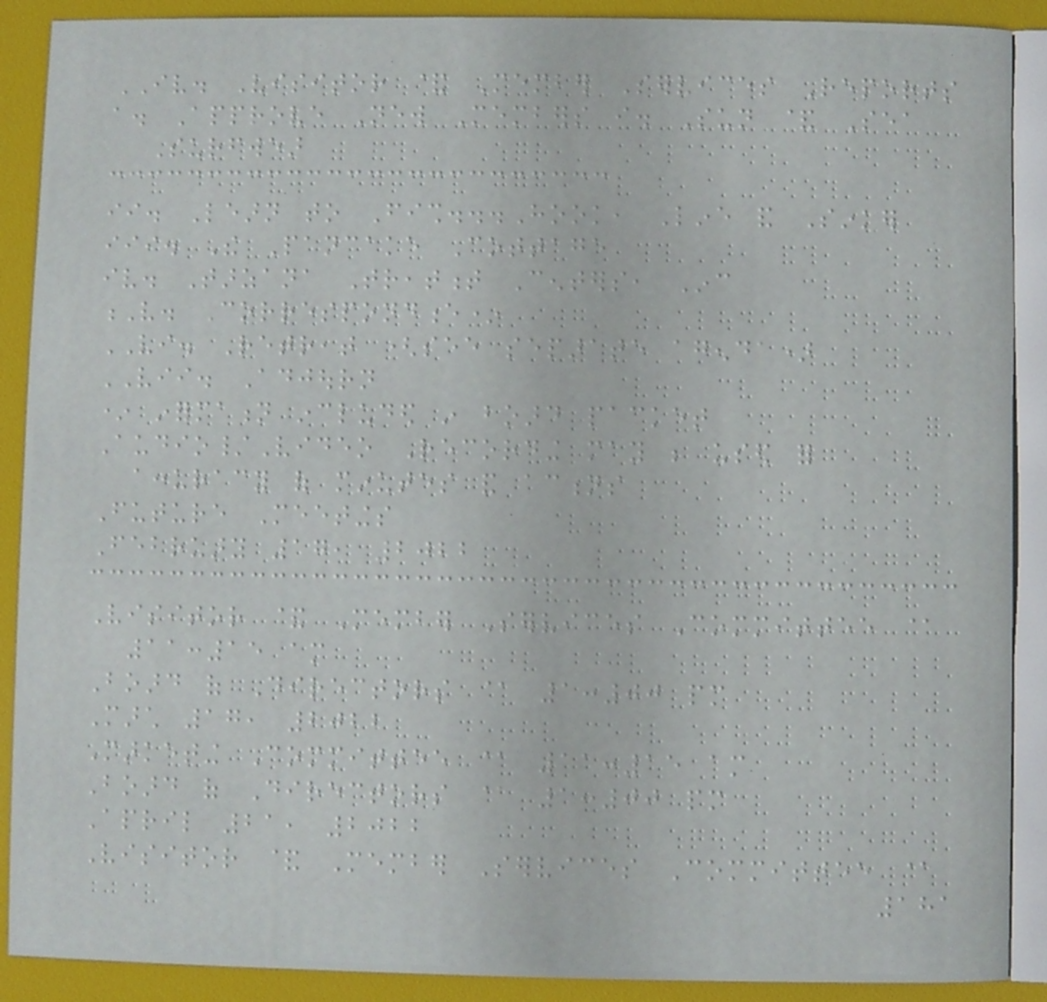IV. Visitor & Member Services Reports
a. Approve New Members i. Sun & Sea
Surfwear
ii. Learn to Fish...Hook, Line and Sinker
iii. The Pancake Cottage
iv. Tarzana Treatment Centers, Inc
V. Correspondence*
VI. Retreat (see separate agenda)
VII. Adjourn
* information included in board packet
Audio/Video Recording may be used for
accuracy of minutes and actions
Future Meetings
February 17, 2022
Visitor & Member Services Committee @
11:15 am
Board of Directors @ 1:00 pm
March 17, 2022
Marketing Committee @ 11:15 am
Board of Directors @ 1:00 pm
April 21, 2022
Visitor & Member Services Committee @
181
